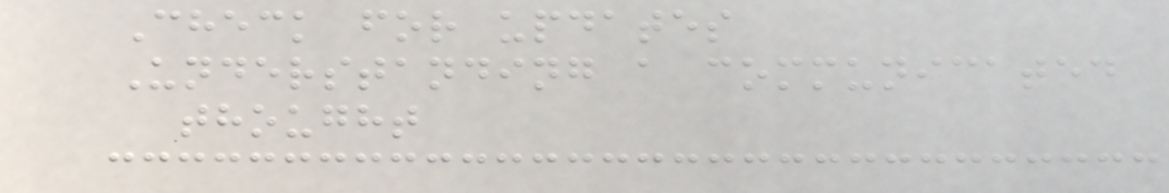Check for updates
Understanding a communicated
thought
